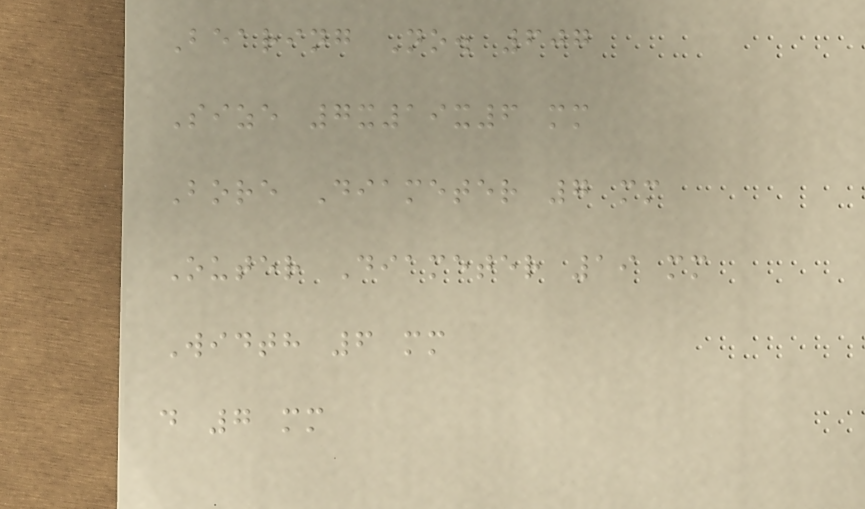Bearing No. 607
Size 7x19x6 mm
Bore Diameter 7 mm
Outer Diameter 19 mm
Width 6 mm
d 7 mm
